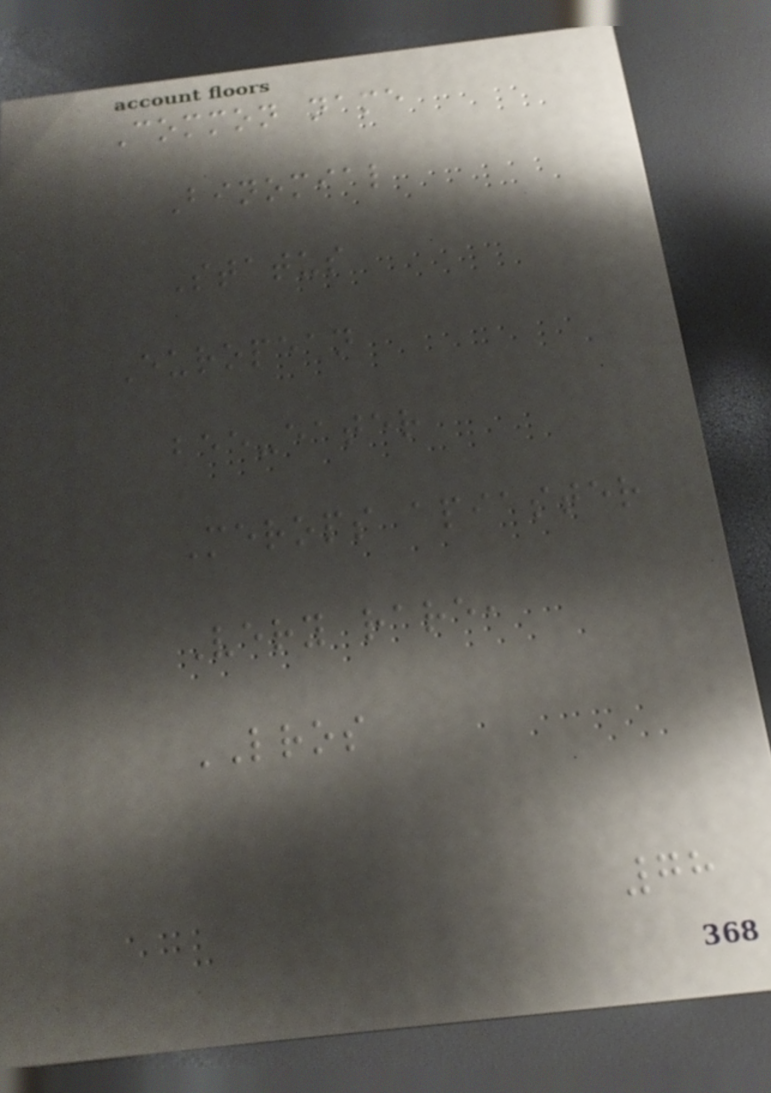Common name
Binomial
Status
European
bee-eater
Merops apiaster
Very rare,
LROS
78
